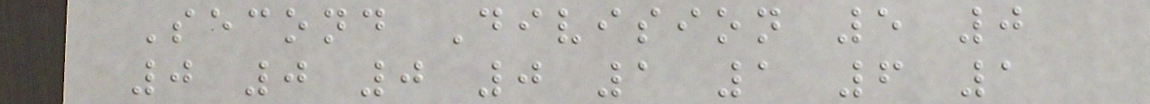Second Division 5 0
0 0 0 0 1 1 6 1
